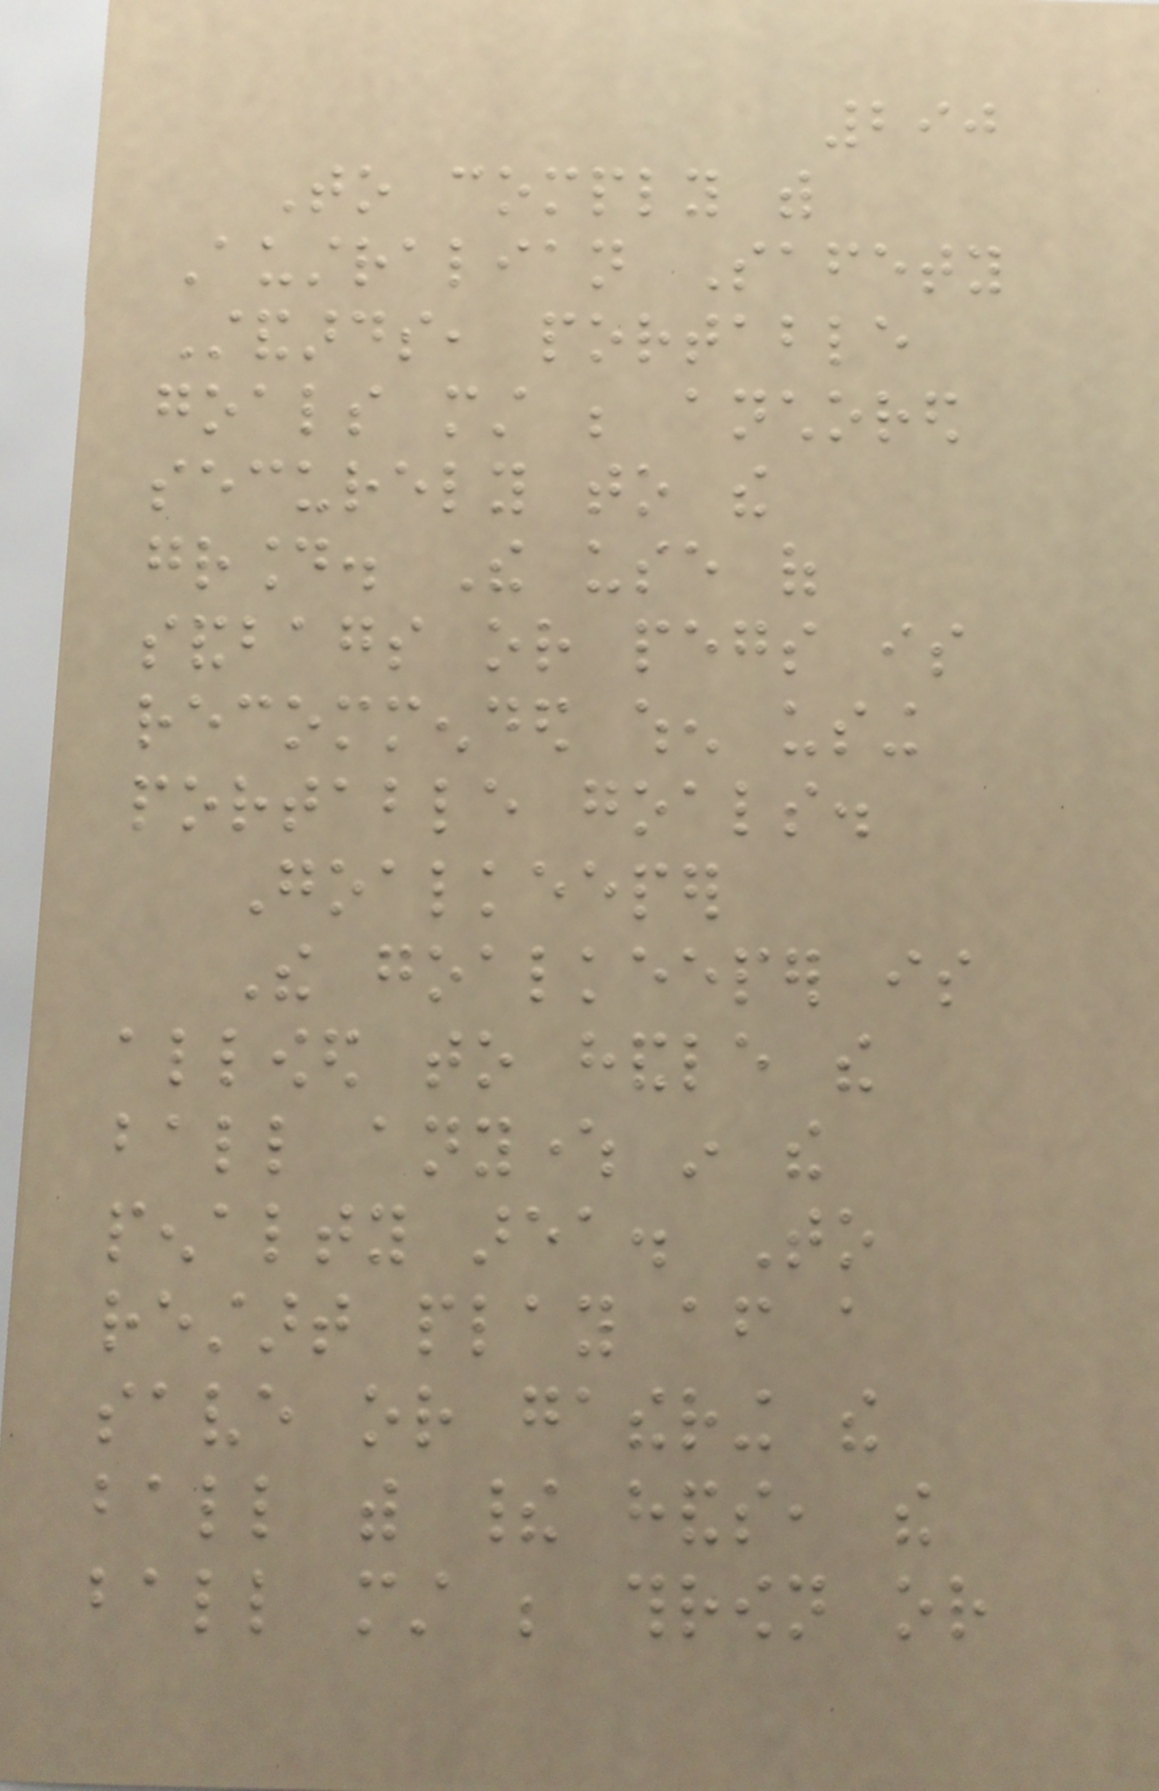290
To comply with
Australian Safety
Standards, portable
goals must be anchored
securely to the
ground. The use of
sandbags or pegs is
recommended when using
portable goals.
Goalkeeper
The goalkeeper is
allowed to handle the
ball anywhere in the
penalty area. To
restart play after a
save or gathering the
ball with their hands, the
ball must be thrown or
